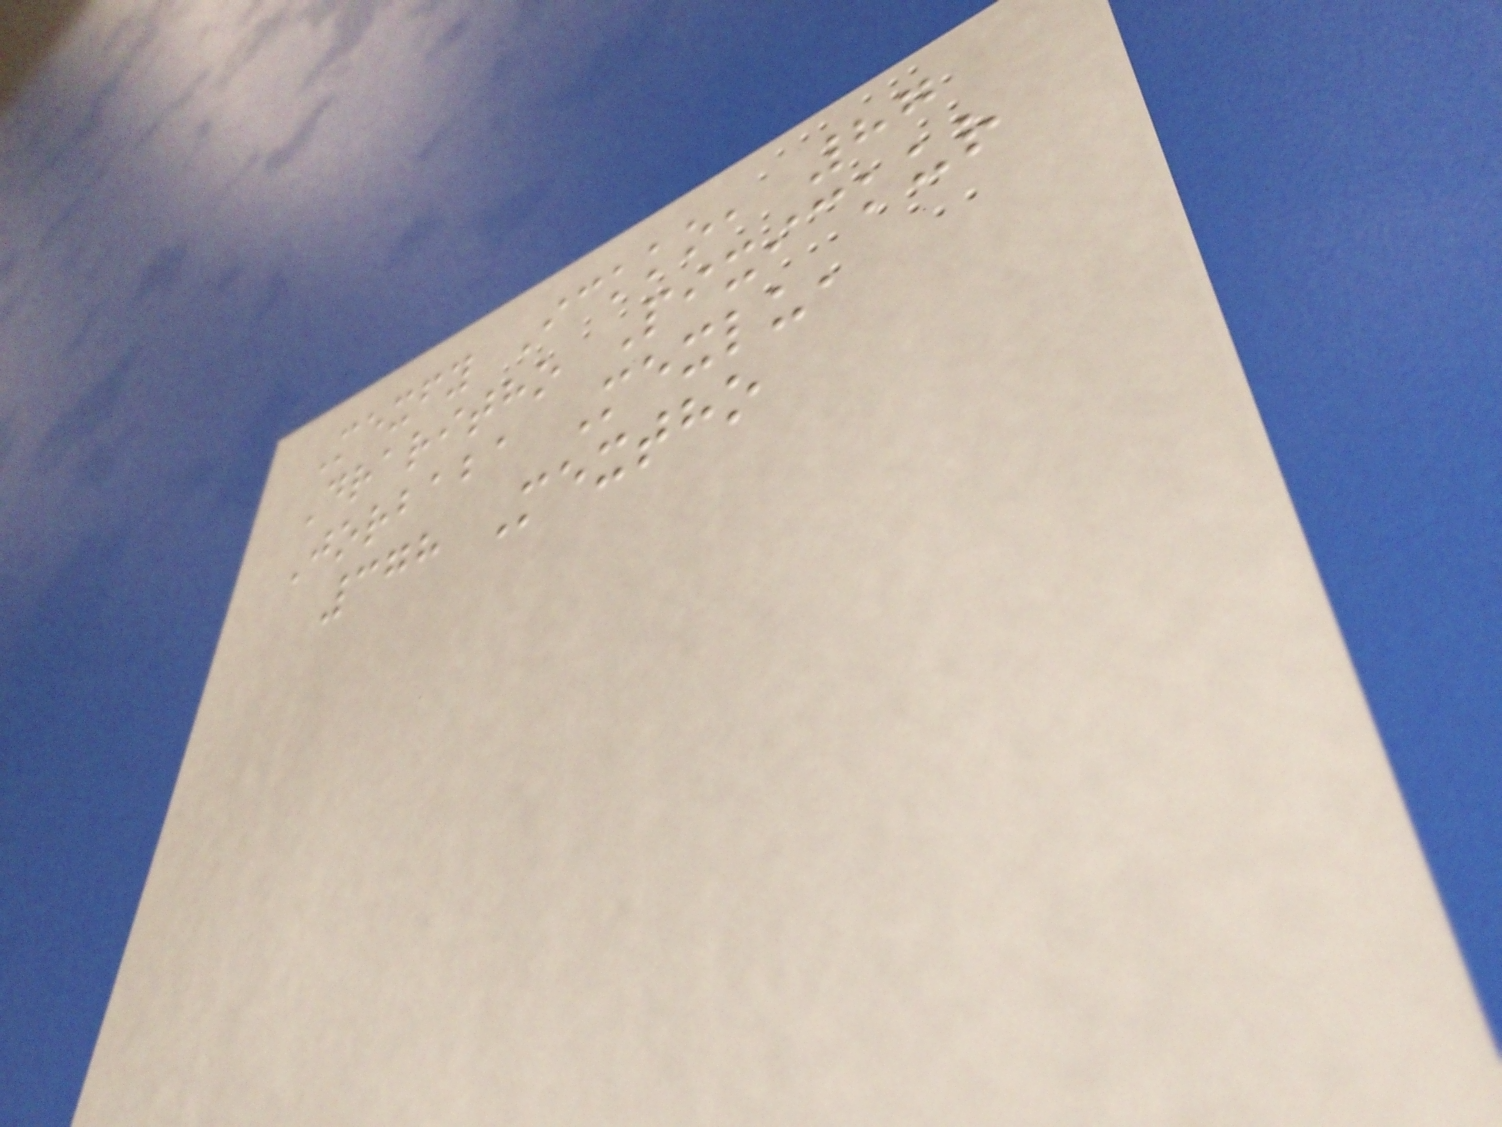Mexfy Ickko, 87
Draritho Pixickur
Jorbaba Mexlu,
378 Mextho
